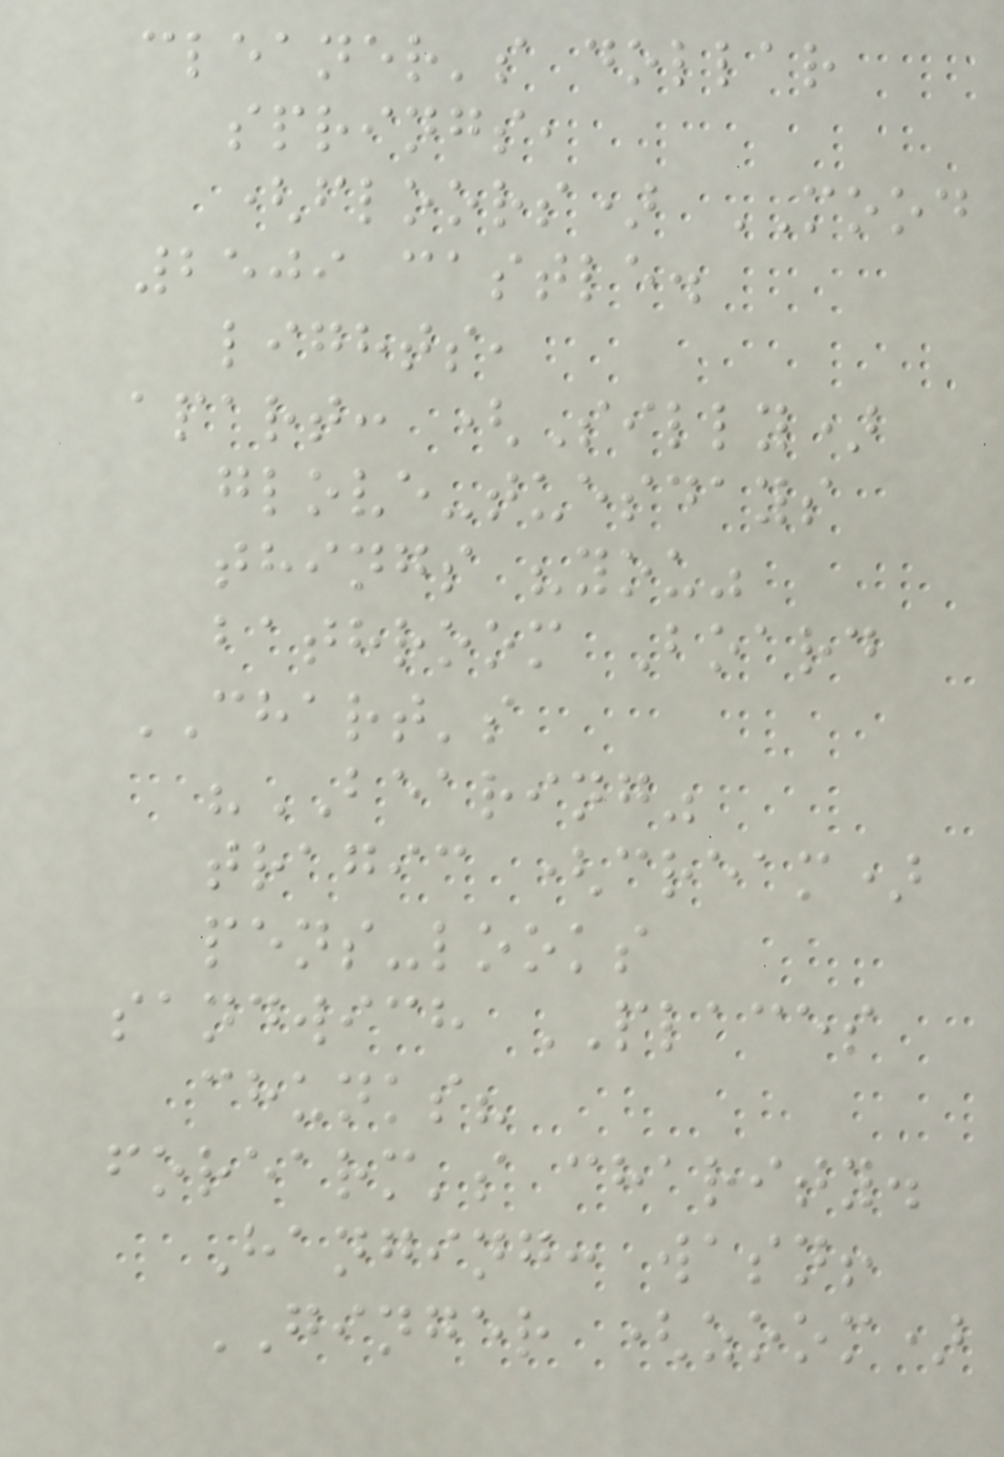cleaner's dollar
springs,
(floors) MOOD
2509 castle.
lights,
apart: (Silly)
glove-tuesdays
things "you"
bathroom Board
CHART's
"BEARING"
tragic (cream)
pens-looks
sandwich PLACES
chunks?
forearm's charity.
Hanging: wasn!
GINGER (zoom)
